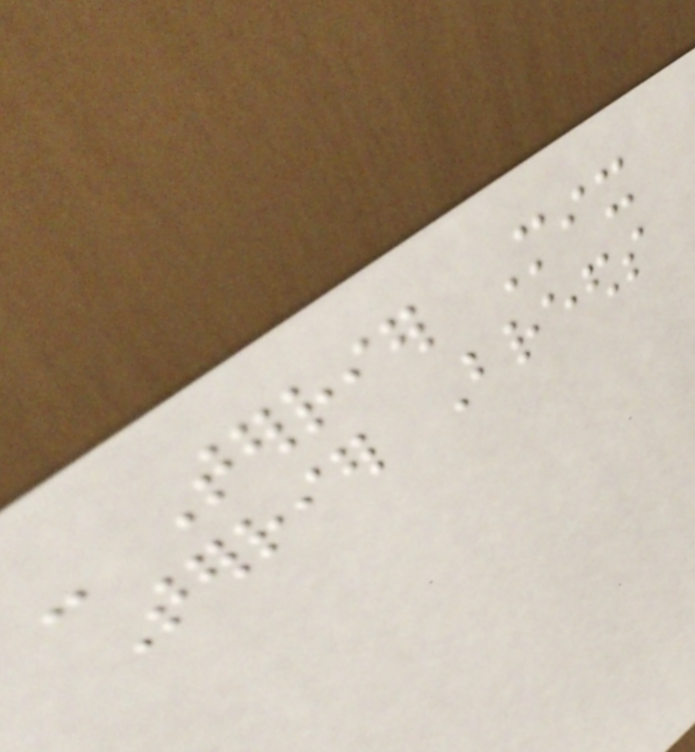- Terrier Mix
Terrier Breeds
